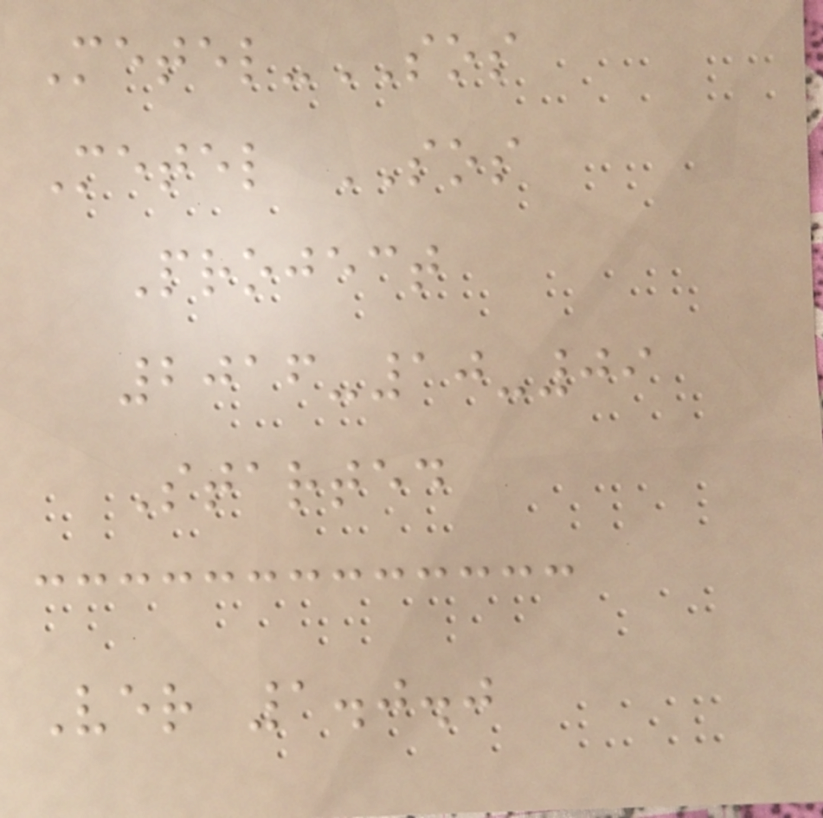Metel-SOS
Metel SOS
Project
2016-10-09
Started
Ver 1.0.0
